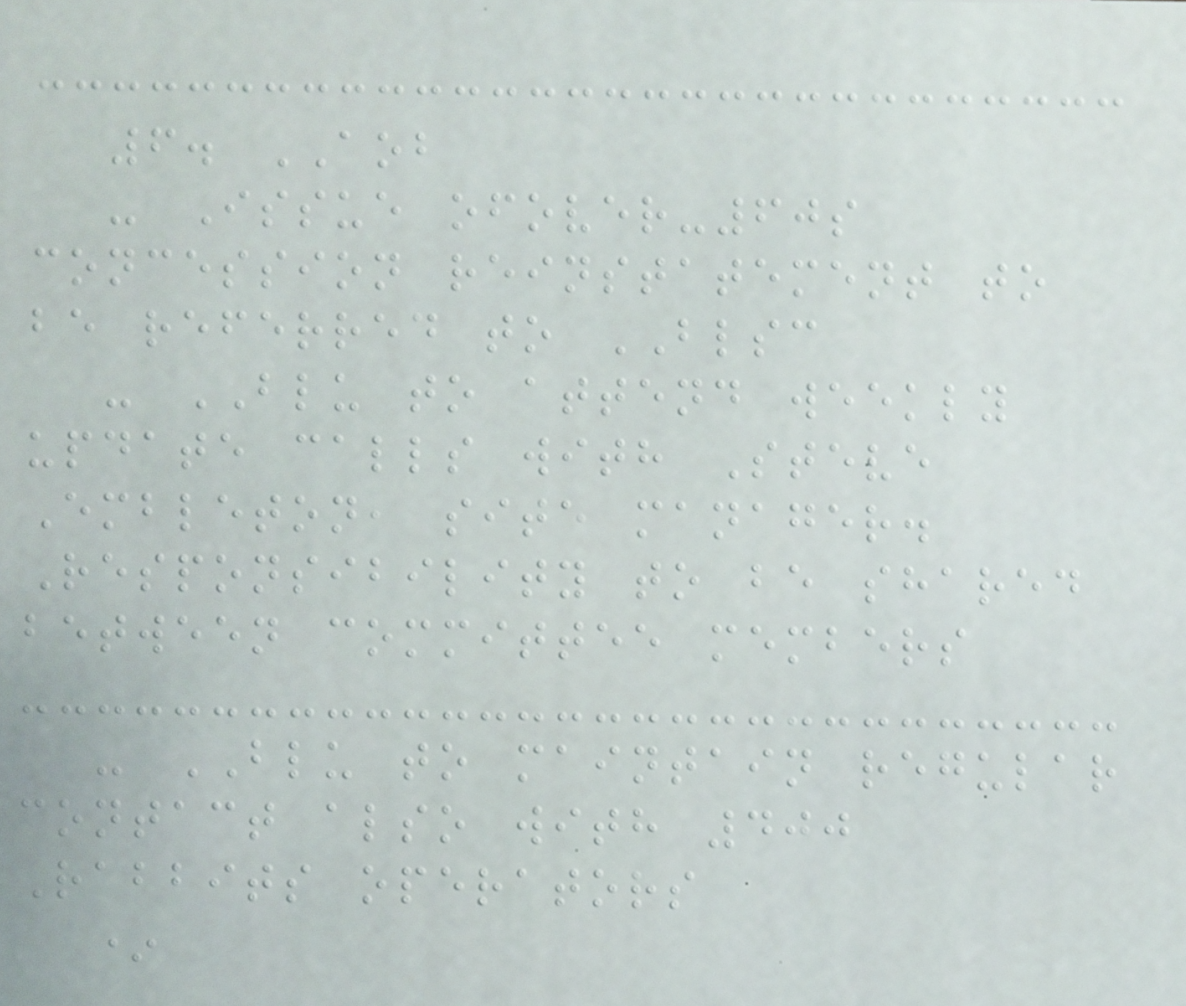6. AOB
- Issue ofover-60s
concession reinstatement to
be referred to BLSC
- BLU to attend weekly
update calls with Steve
Embleton, site manager.
Responsibility to be shared
between committee members
- BLU to maintain regular
contact also with 400
Rabbits operators
*
